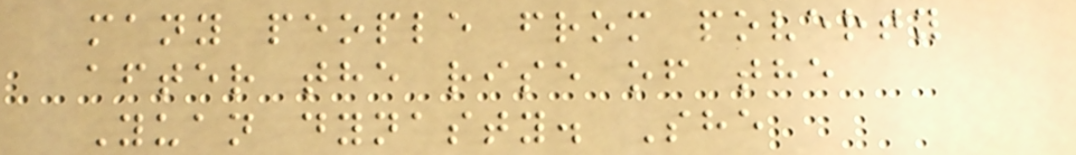many people from poverty
after the rise of the
Yuan dynasty. She
